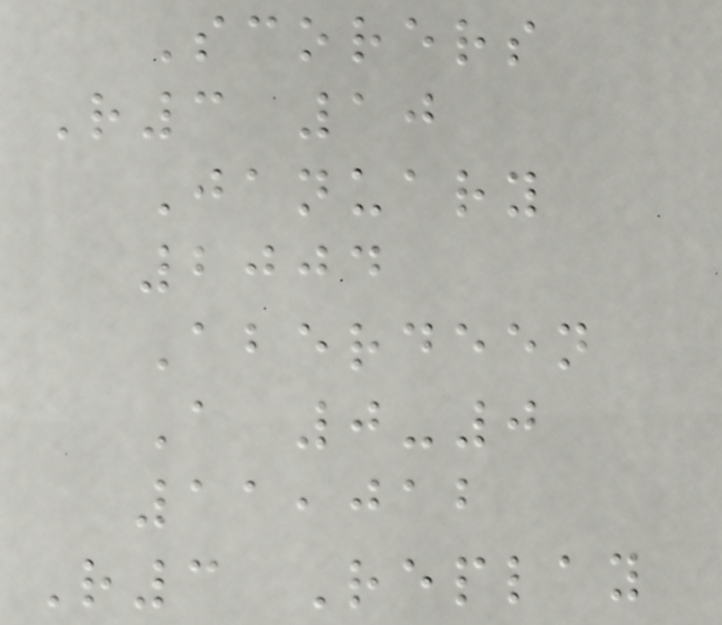Scorers
R3 10
January
2004
Aberdeen
A 0-0
11,012
R3 Replay
